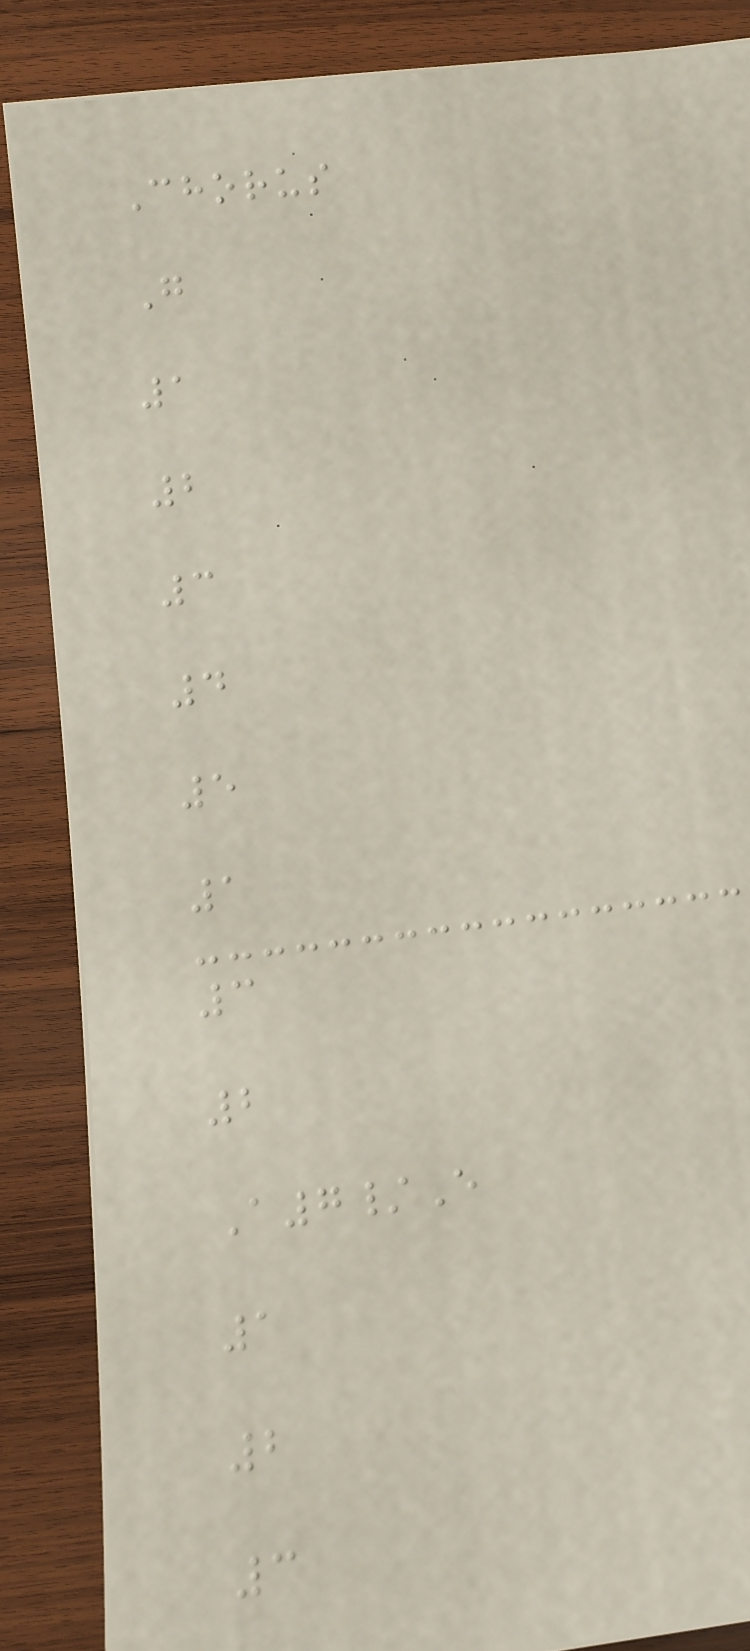Chorus
G
1
2
3
4
5
1
3
2
A7/E
1
2
3
